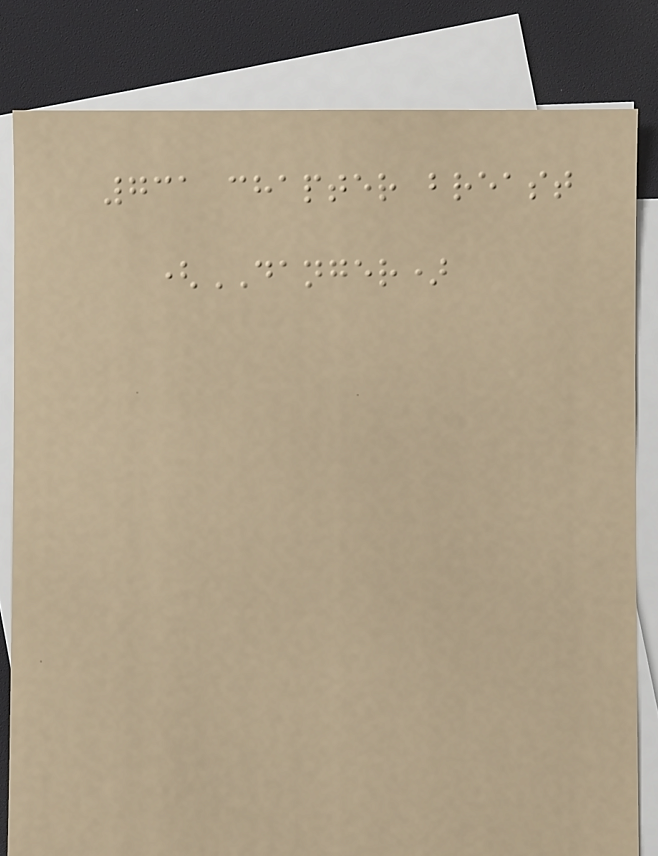731 chapter breast
(DANGER)
